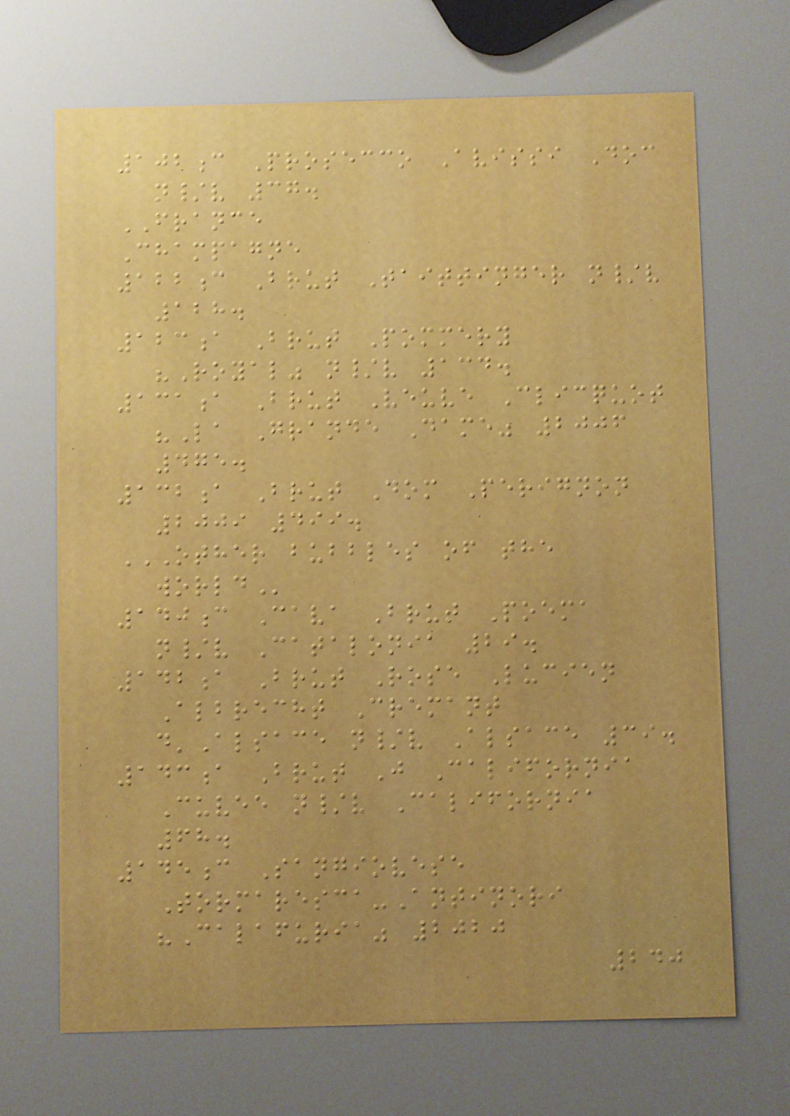102c Prosecco Avissi Doc
n/v 37.
FRANCE
Champagne
122c Brut Taittinger n/v
128.
123a Brut Pommery
"Royal" n/v 134.
131a Brut Veuve Clicquot
"La Grande Dame" 2006
475.
132a Brut Dom Perignon
2009 499.
OTHER BUBBLES OF THE
WORLD
140c Cava Brut Poema
n/v Catalonia 29.
142a Brut Rose Lucien
Albrecht Cremant
d'Alsace n/v Alsace 39.
143a Brut J California
Cuvee n/v California
68.
145c Sangiovese
Tormaresca-Antinori
"Calafuria" 2020
240
